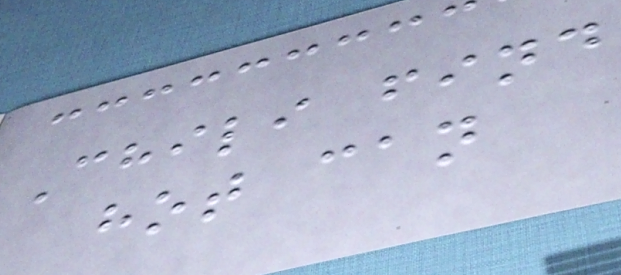Chili find
hot can
